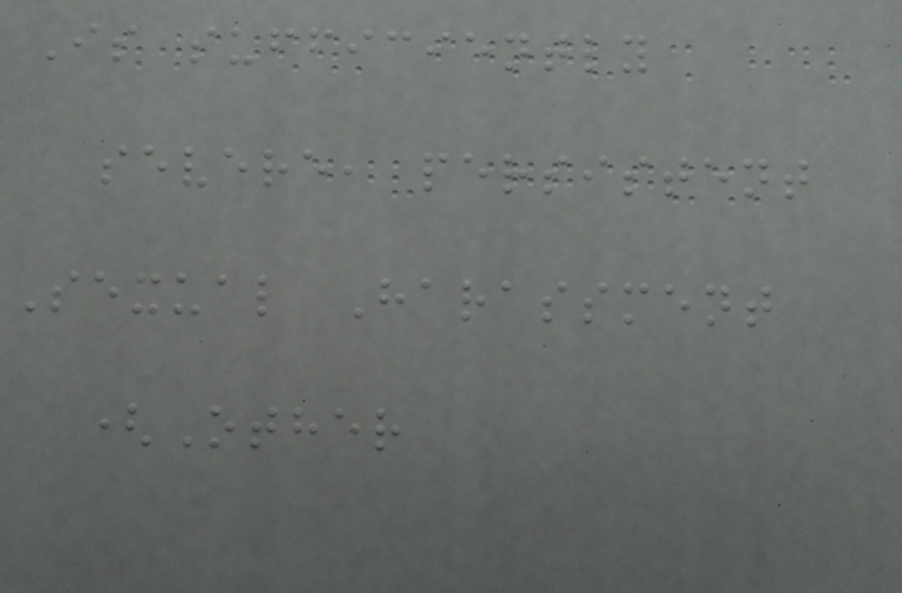Is sufficiently
severe, persistent
Sexual Harassment
(Other
